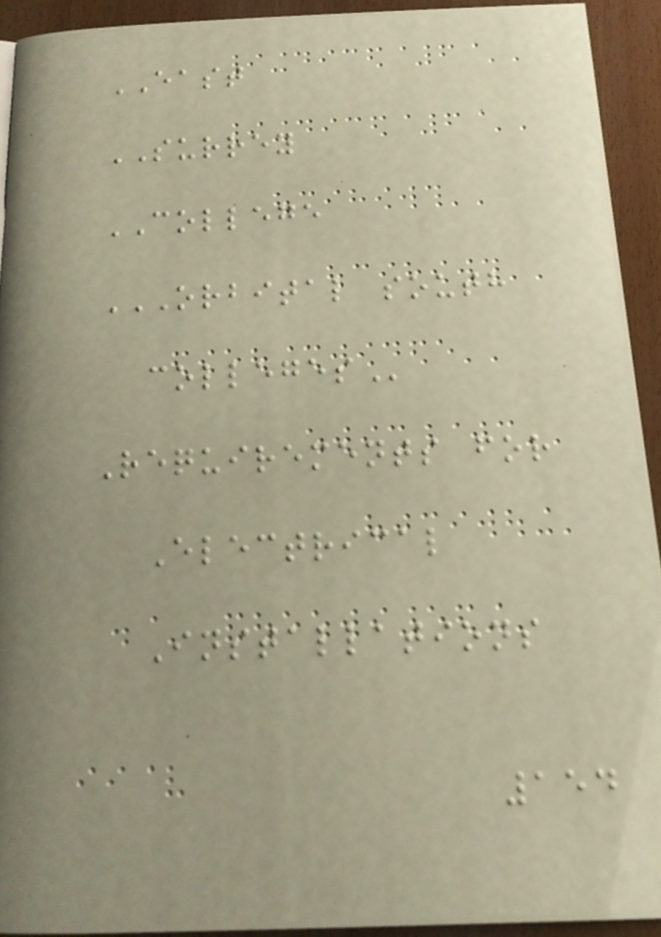EAST
SURREY
COLLEGE
ORBITAL SOUTH
COLLEGES
Requirements for
Electrical
Installations
154
